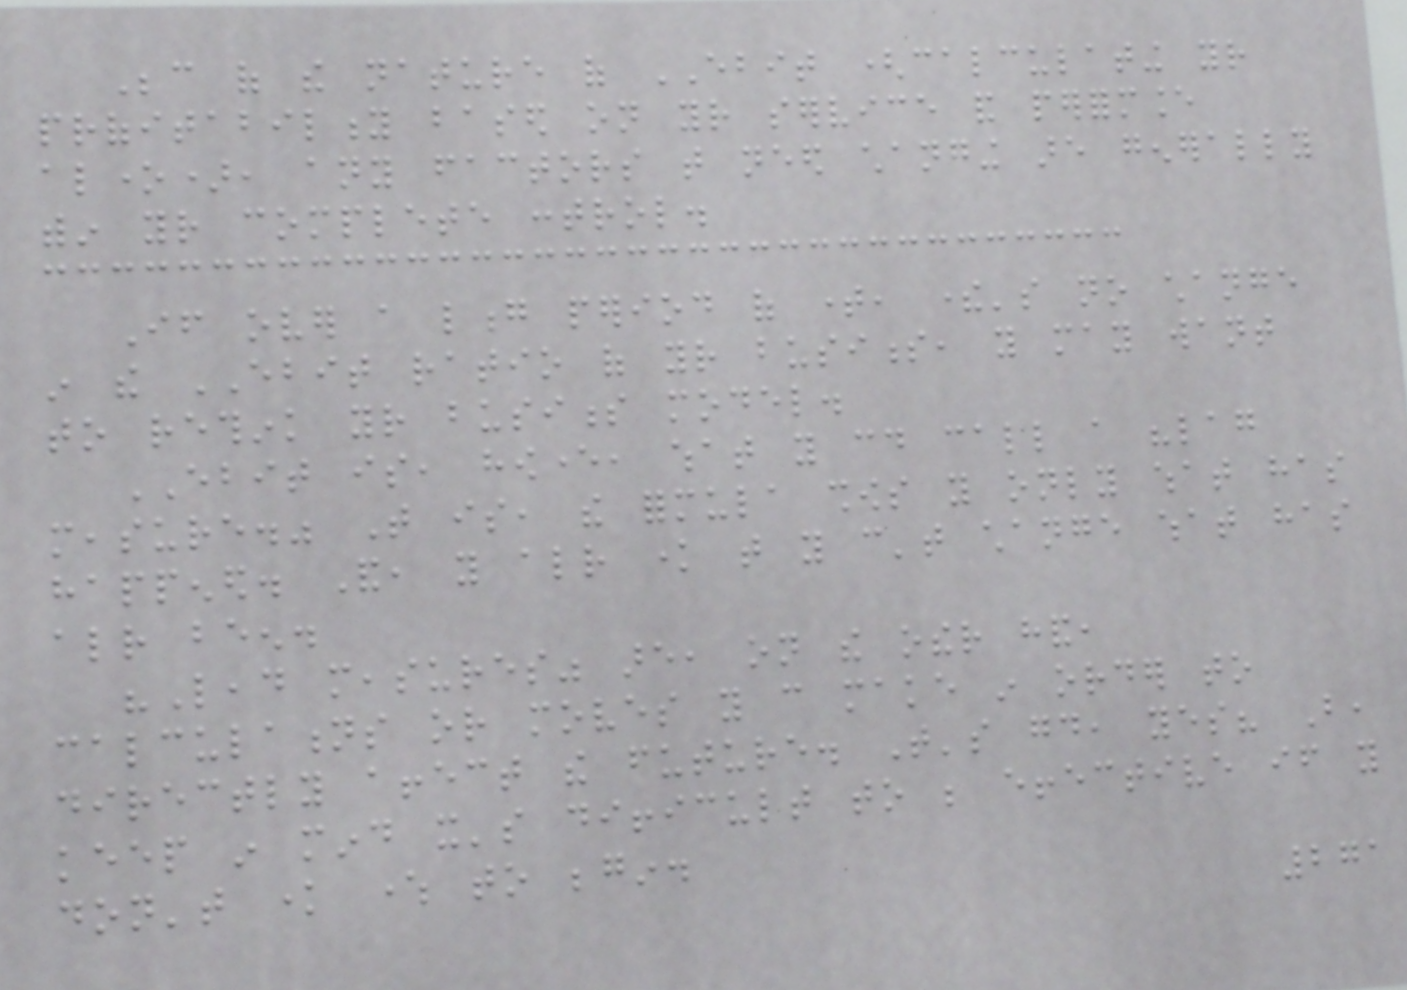Because of the nature of EBIT (calculating your
profitability based on your service and performance
alone), any factors that need changing are generally
within your complete control.
If over a long period of time, there's no change
in the EBIT ratio of your business, you may want
to rethink your business model.
EBIT is, however, what you could call a "lag
measure." That is, the formula shows you only what has
happened. And, you already know that you can't change what has
already been.
"Lead measures" are, on the other hand,
calculations or moves you can make in order to
directly affect the future. That's good, yes? But,
keep in mind it's difficult to be effective if you
don't know where to begin.
271
